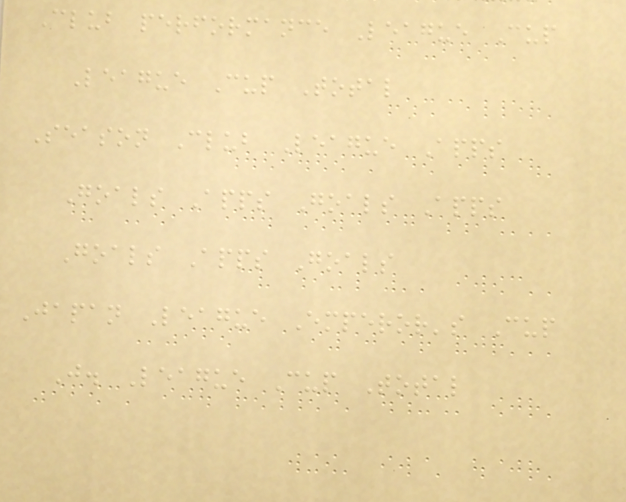Club performance League Cup
League Cup Total
Season Club League Apps
Goals Apps Goals Apps
Goals Apps Goals
Japan League Emperor's Cup
J. League Cup Total
